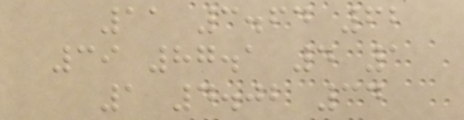11 3.64 62
39 87.1 4 1
1 4.02 34
